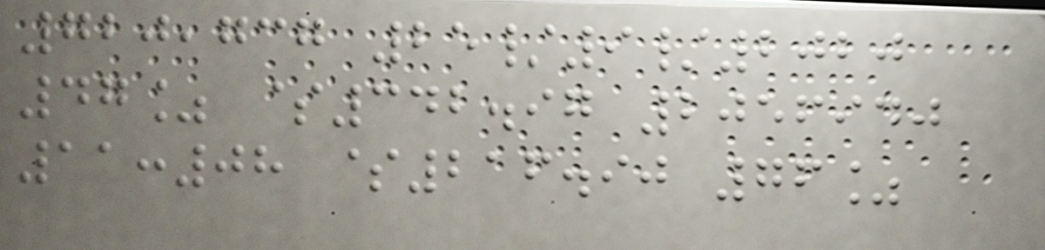720,737 25/9/2020
47% $342.97 2056940
11:08 $216.90 76%
